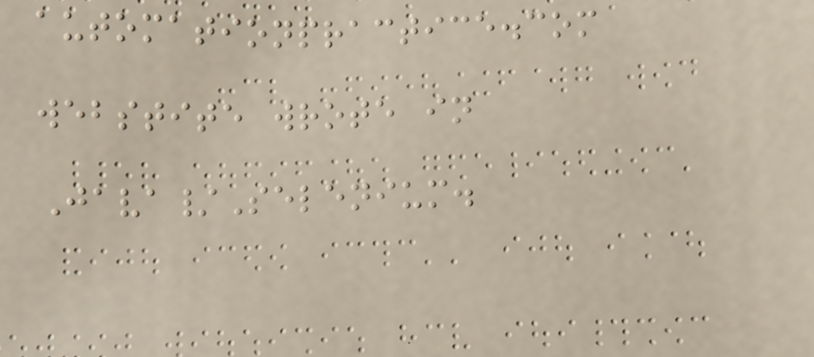automationpractice.com
webstite wrote in
Java/Selenium.
